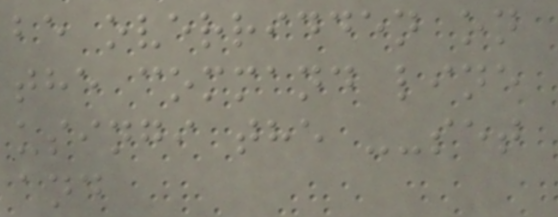be overridden on
the command line
usingi the --set
and
